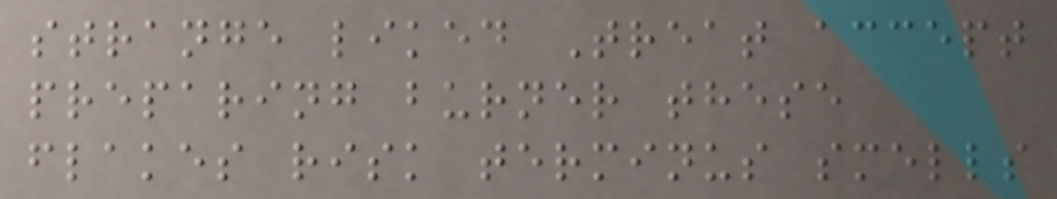strange liked Treat accept
preparing burner these
flakes risk terminus smells
